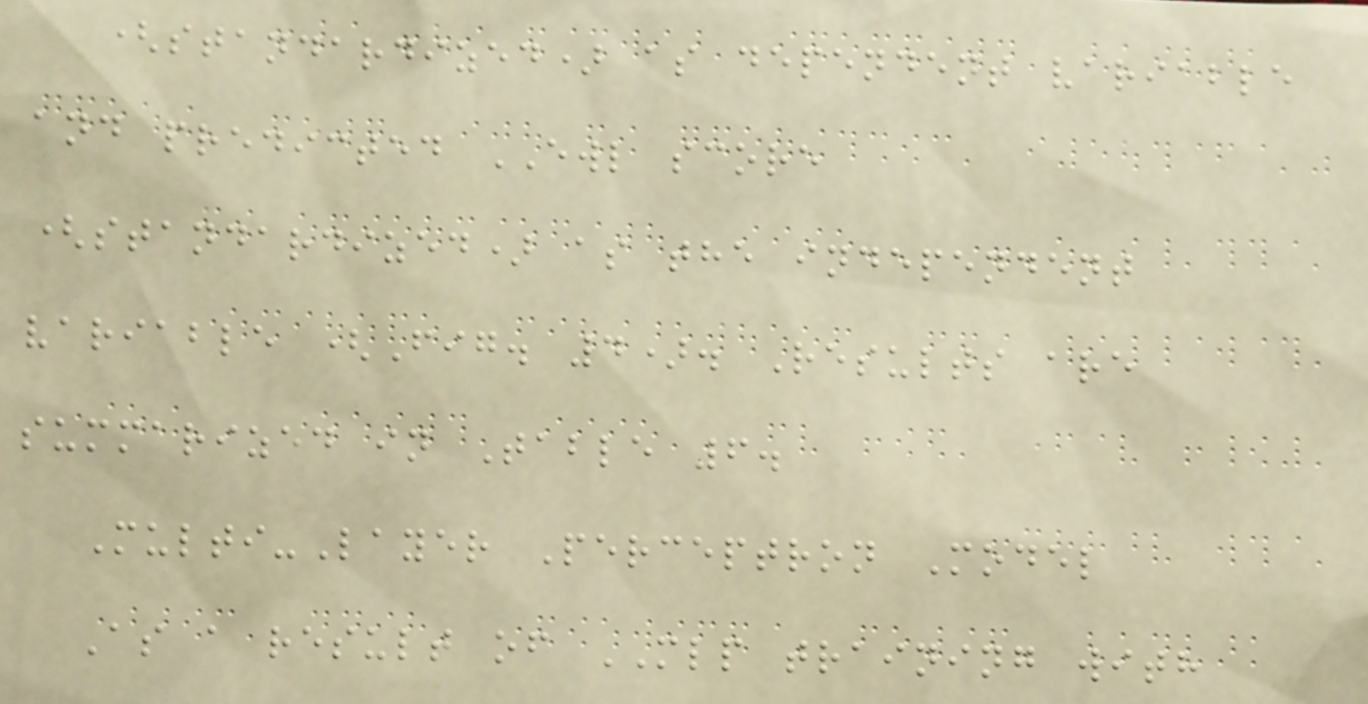(standardized) as dependent variable
and predicted EWL score
(standardized) as the independent
variable (Fig. 4). Results are
summarized in Table 6.
Multi-Layer Perceptron Model
As a result of MLP training with
